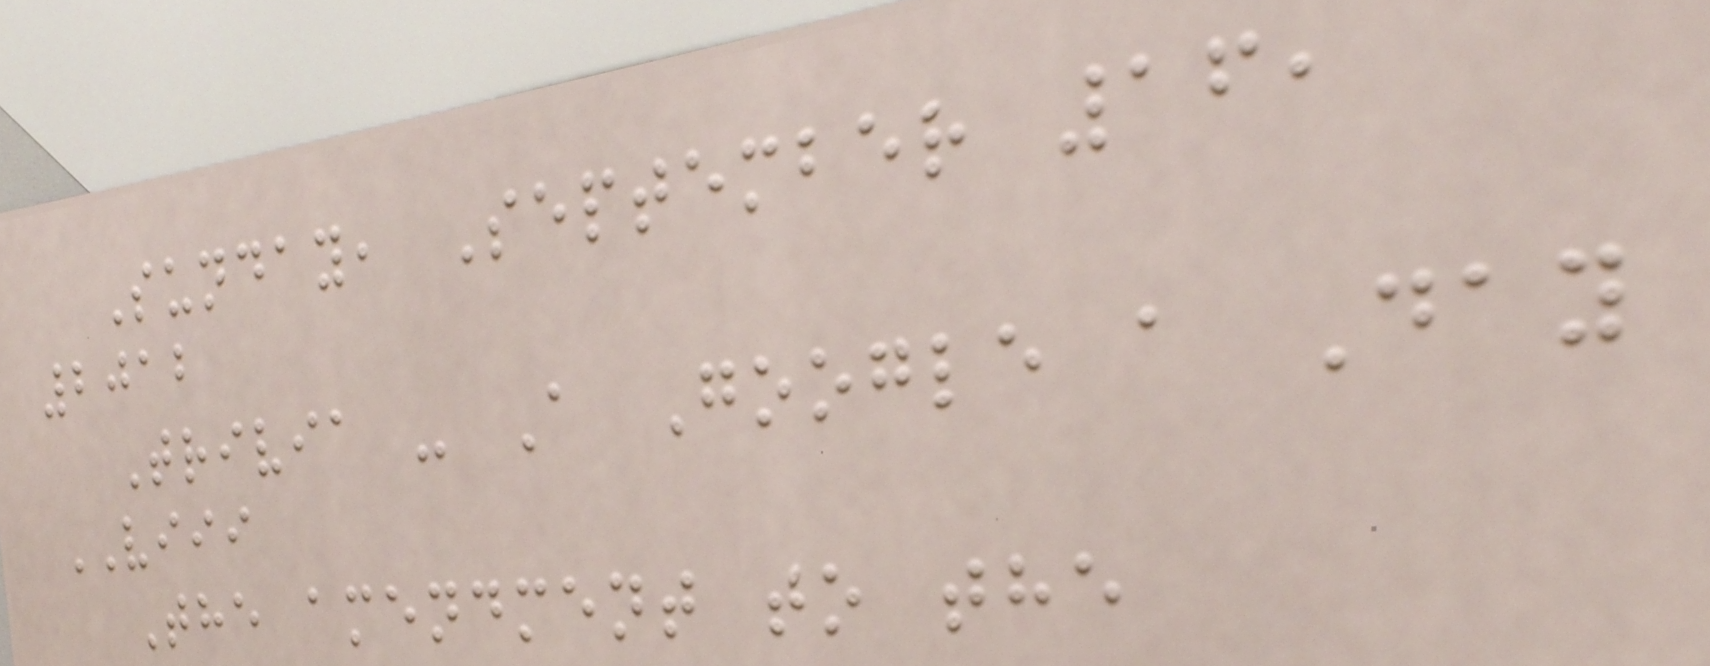Sunday, September 16,
2012
Trivia - A Google a Day
VIII
The amendment to the
